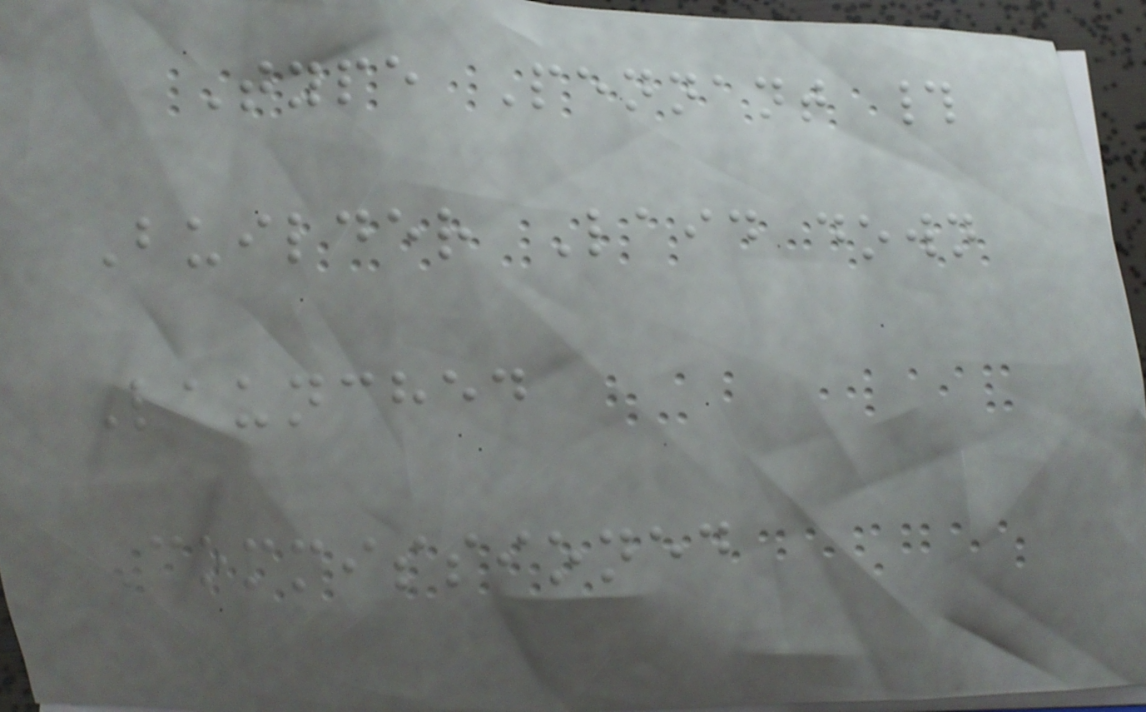Type Pennant #
Builder Laid down
Launched
Commissioned
